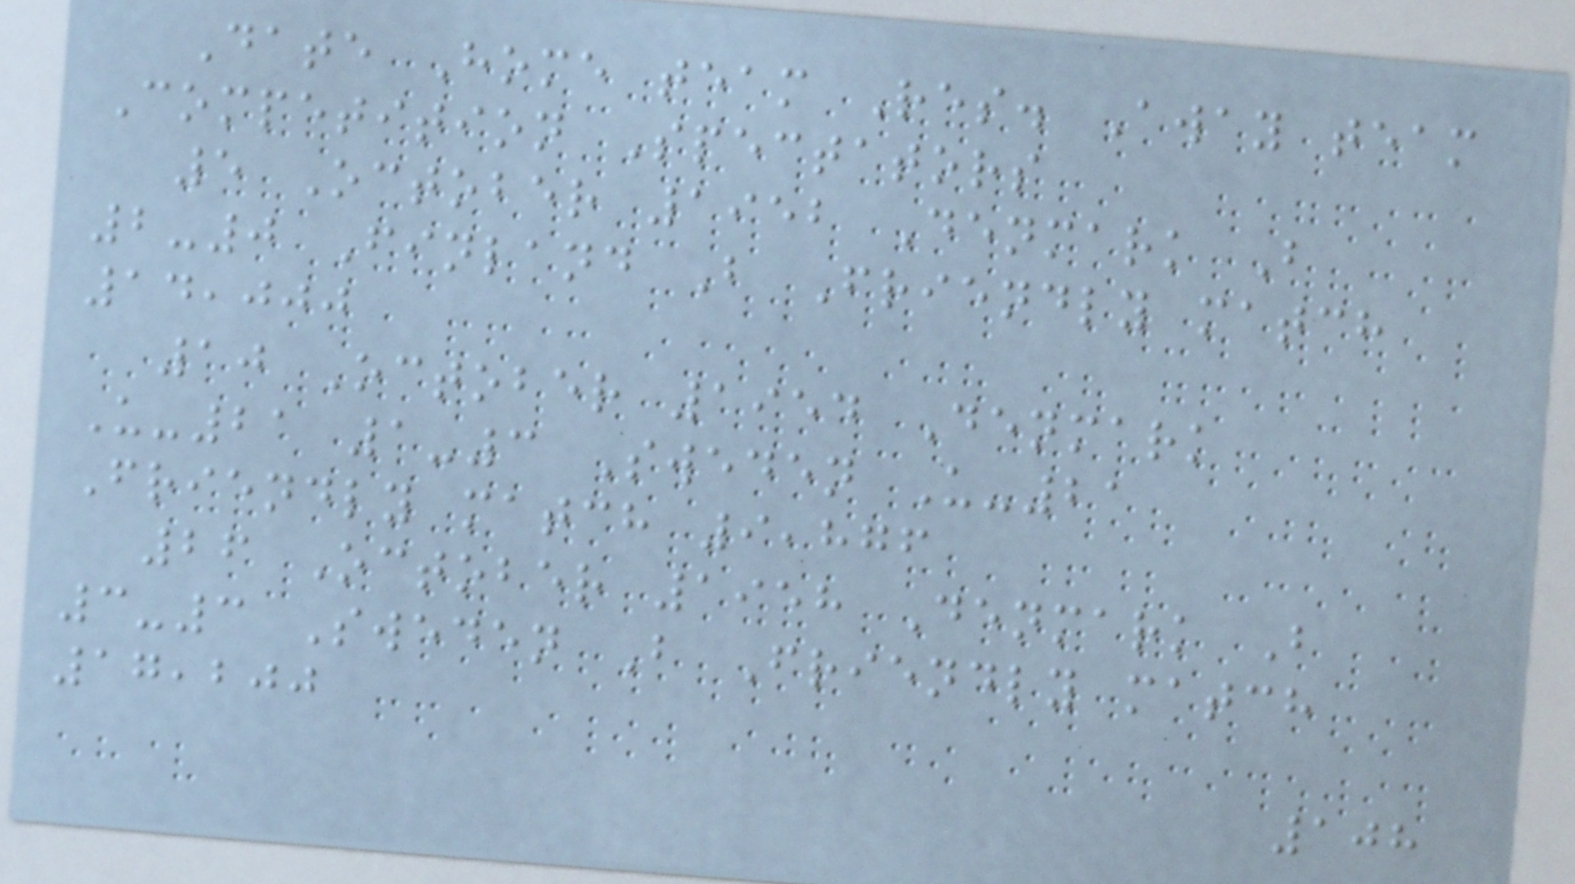Date Home team Res. Away team
Competition Spectators
5 October 1952 Denmark B
2-0 Finland B Friendly match
14,000
10 October 1954 Denmark
U-21 1-3 Sweden U-21
Friendly match 9,876
26 October 1958 Denmark B
3-3 Sweden B Friendly match
17,200
108
